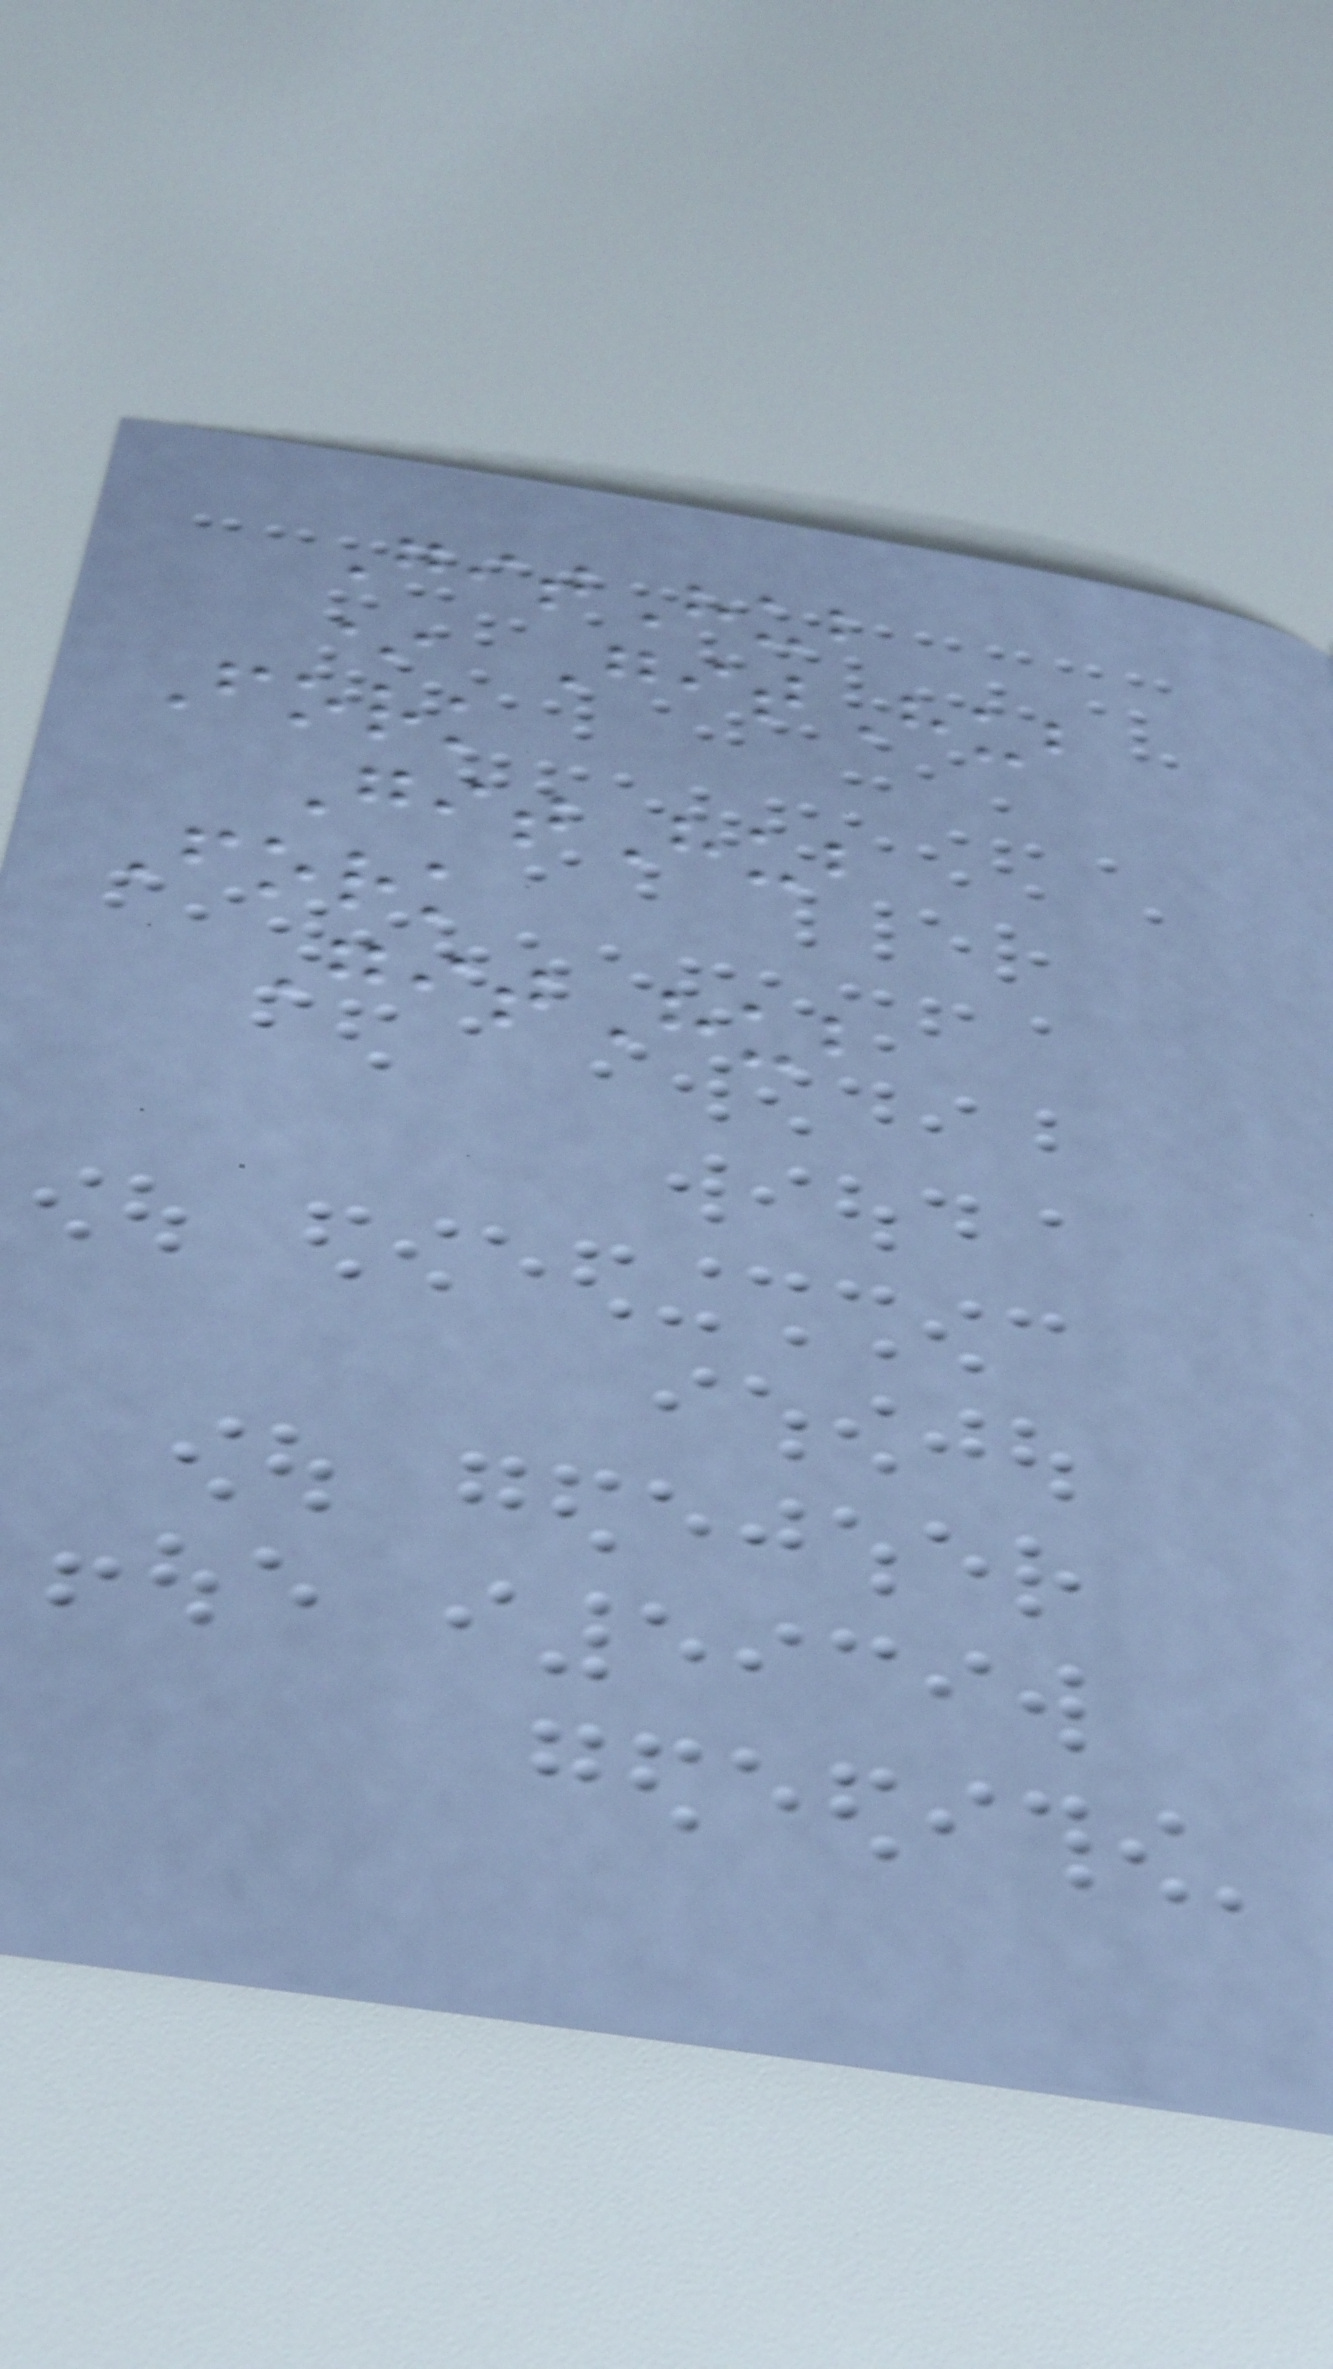GitHub
* GitHub
Fork
GitHub
Fork
GitHub
